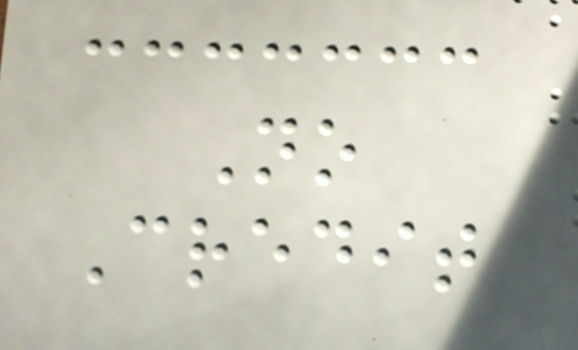No
Credit
